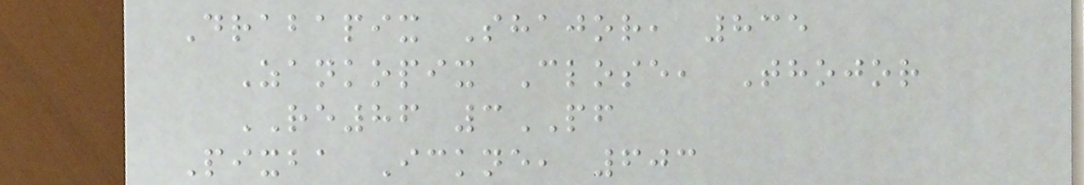Drabapix Shajor, 835
Zankopix Close, Thojor
RE86 3PF
Pixba Ickne, 603
